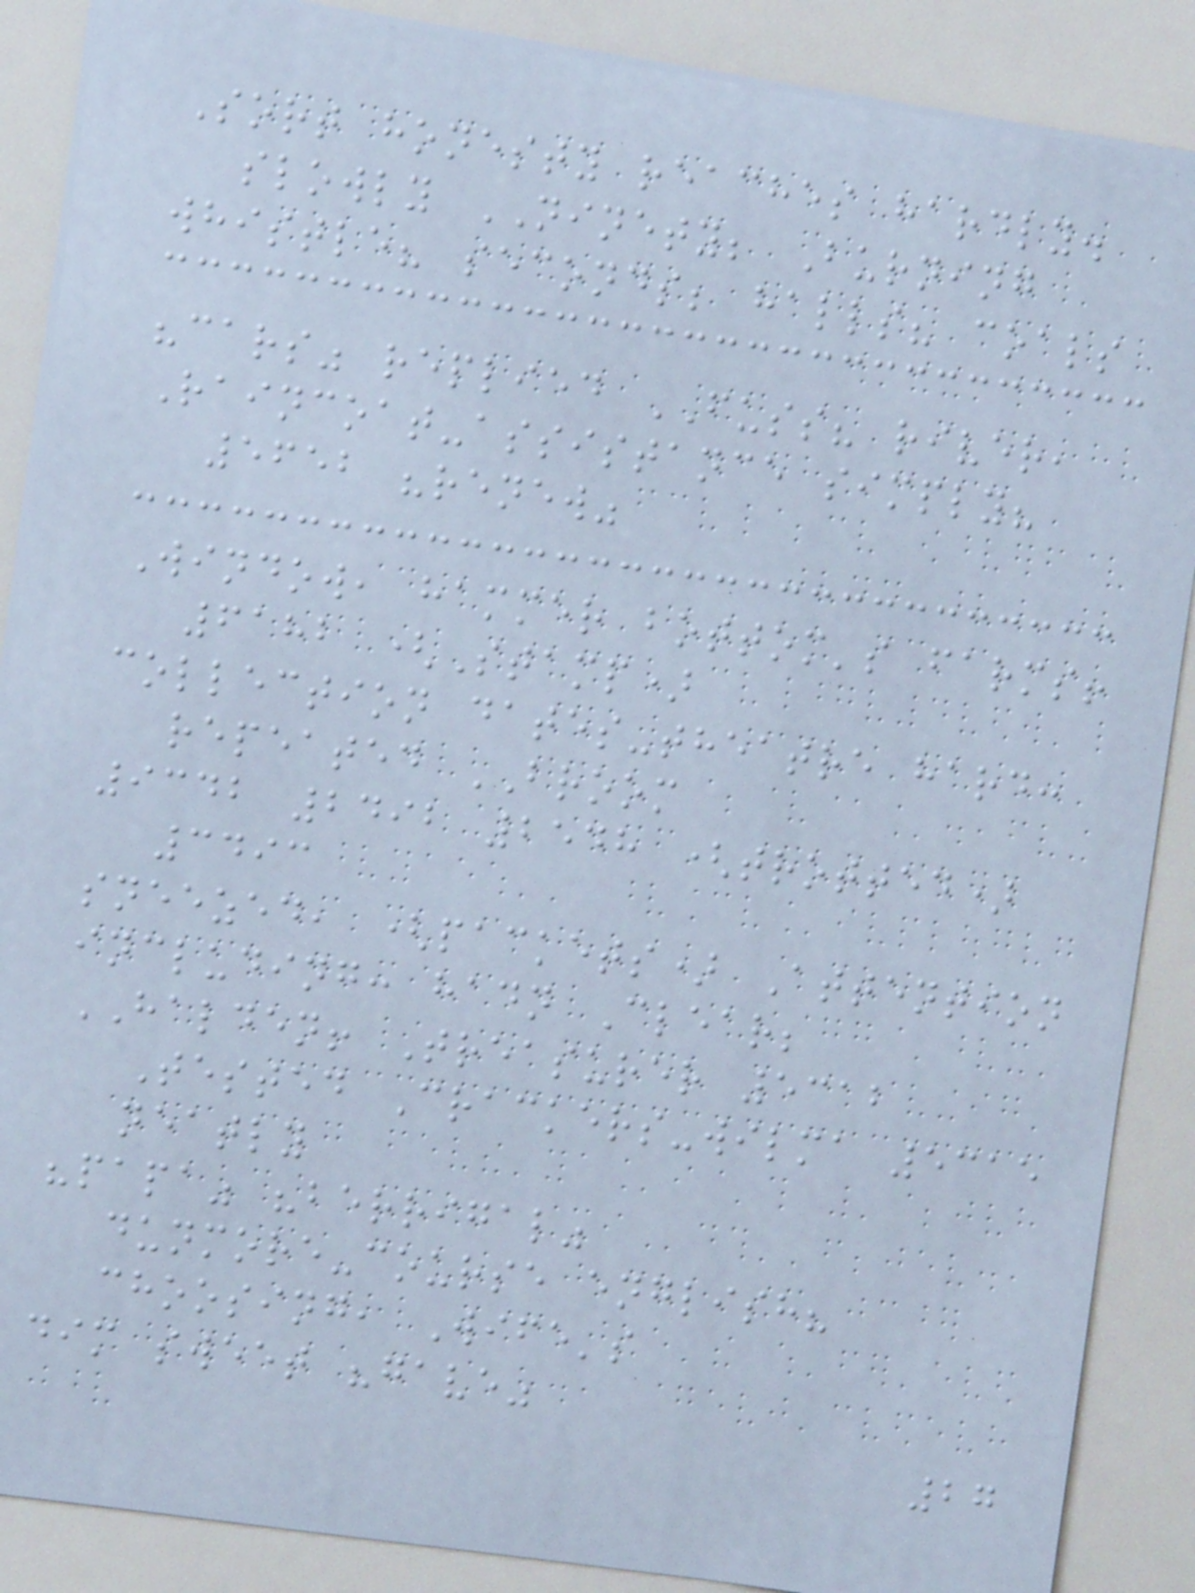Sort honesty reaches hardly.
slowly NINETY; Burning
whistle? seconds; halls? coals
"cars" replied FUSS? river,
Raincoat-assistance simply?
5652 "renew"
Window, hammer bottom's farms!
6182 (Stamp)
collection dates-theatre hard:
repeated BROOM
9342 2492 2548 (trotted)
3493
sneezed, (packets) Attention
including: hadn Clear;
HALDEN! Treasurer 5312
Tested Crackers-wilma 5315
neatly
"papa" "berrigal"
dunmore-course english?
choosing, Wife's
dim sweet "gave"
27
